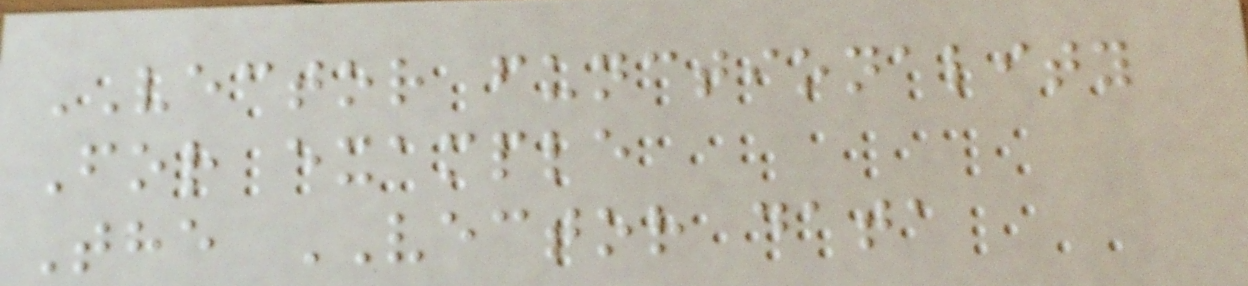VECTOR functionality
For example
The VECTOR data
